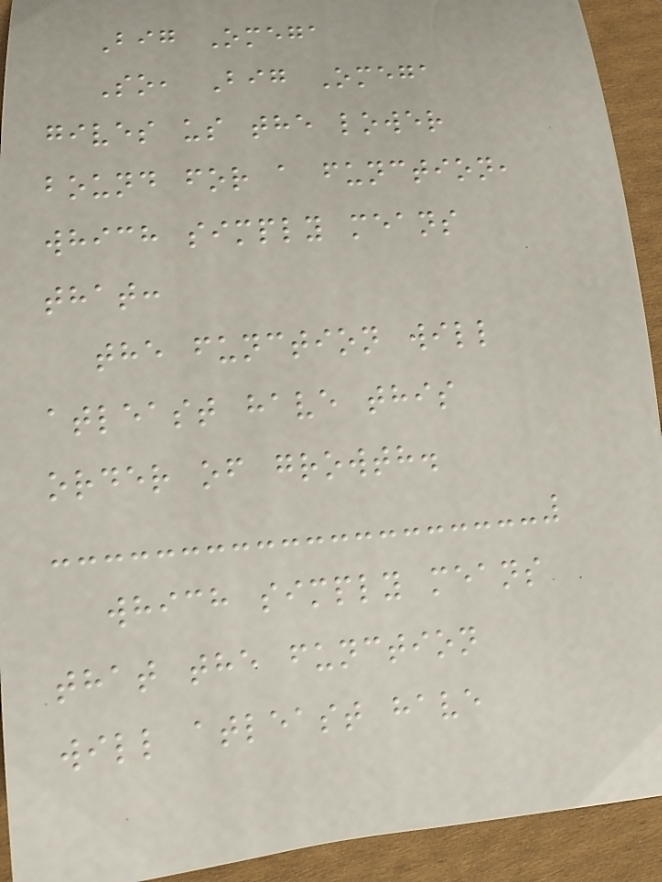Big Omega
So, Big Omega
gives us the lower
bound for a function,
which simply means
that:
the function will
atleast have this
order of growth.
which simply means
that the function
will atleast have
